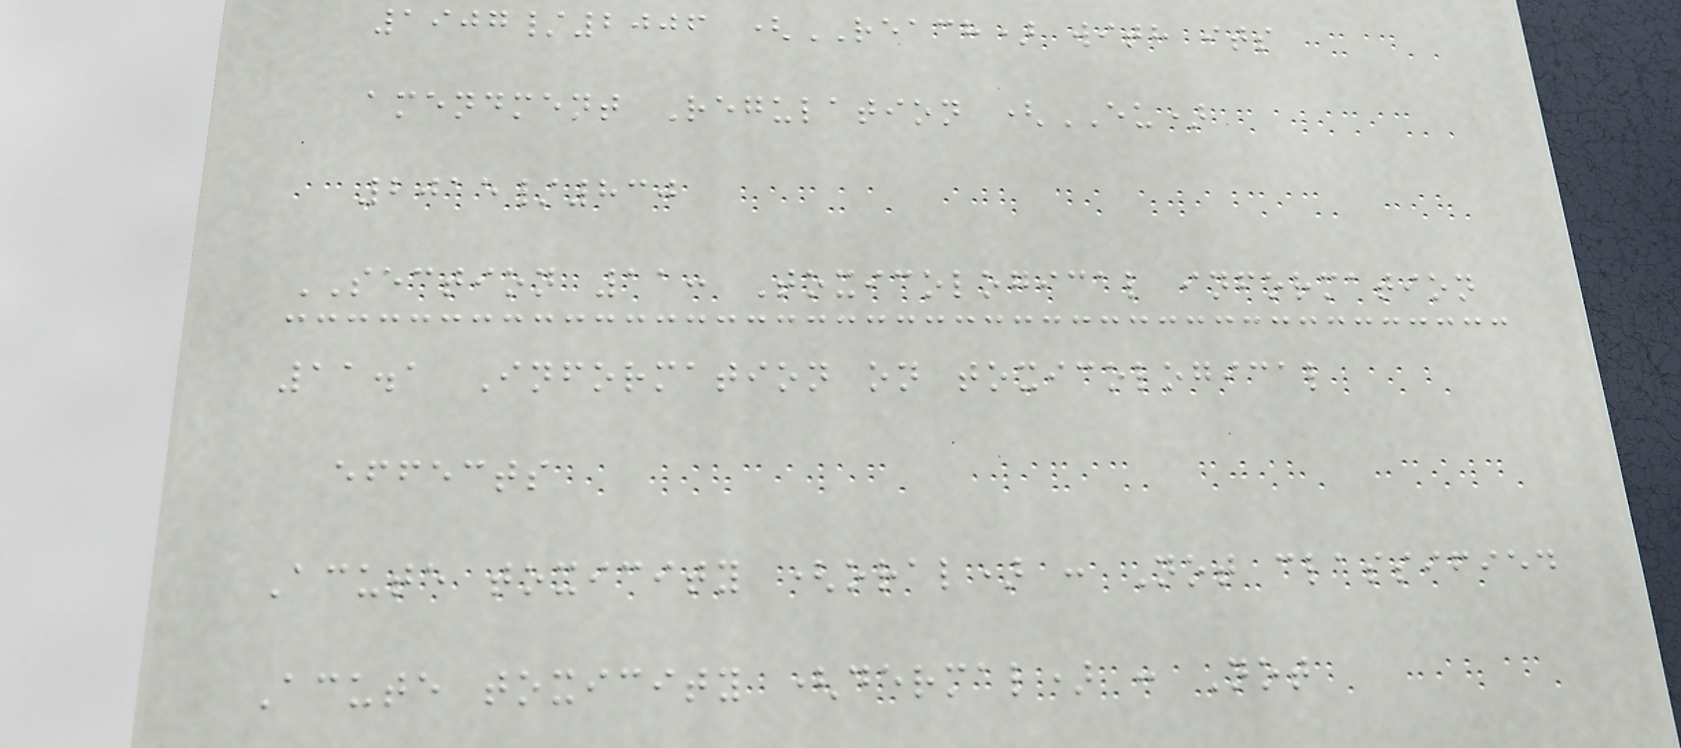1907/2006 (REACH) with its
amendment Regulation (EU)
2015/830
SECTION 11: Toxicological information
11.1 Information on toxicological
effects
Acute toxicity (oral) : Not classified
Acute toxicity (dermal) : Not
